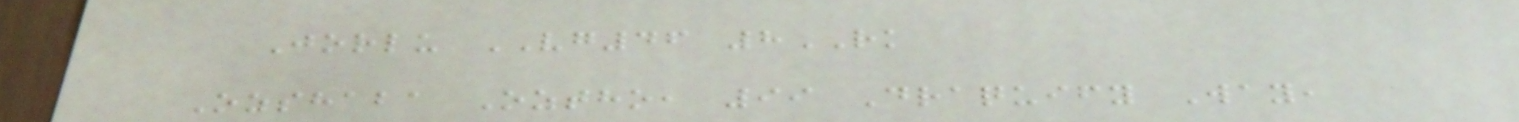Jorlu VG46 8RK
Ozshaba Oztho, 99 Draquify Way,
